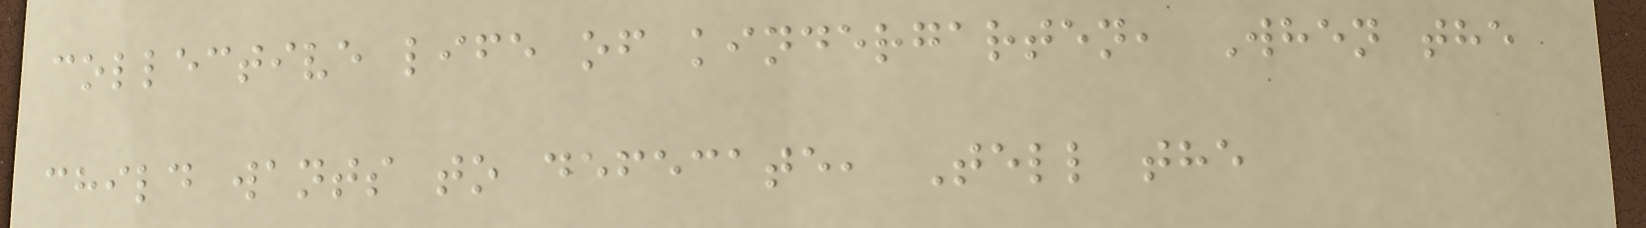collective life of kindergarten, When the
child wants to defecate, Tell the
